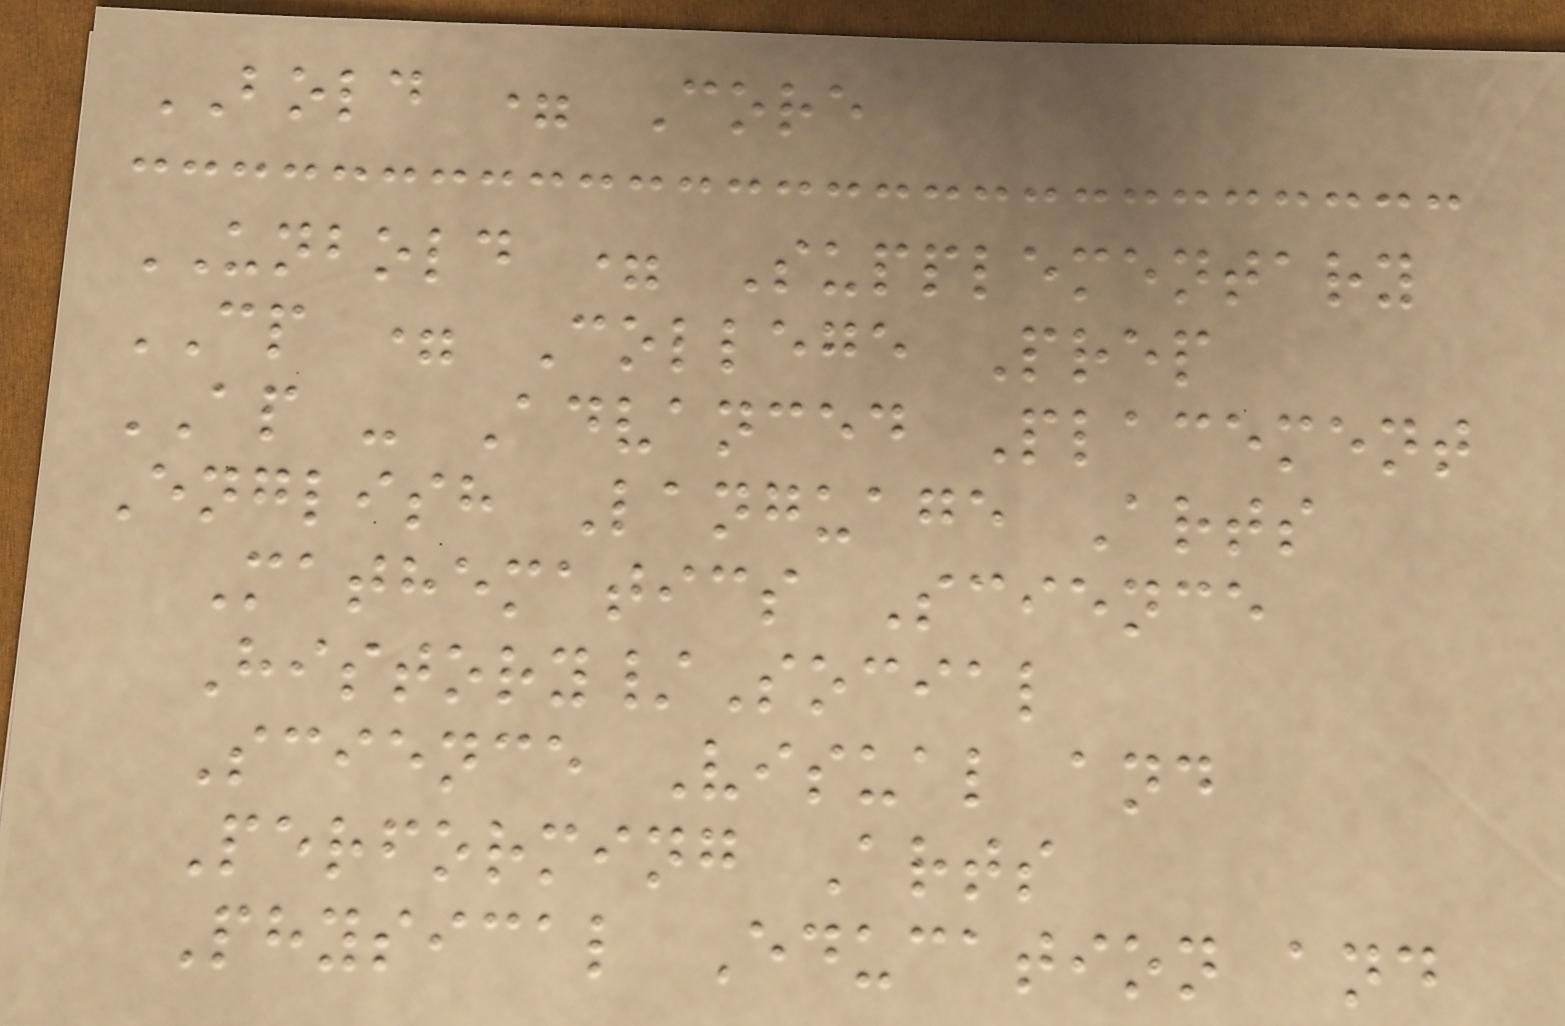BOLD = Core
UNBOLD = Supplementary
CP = College Prep
AP - Advanced Placement
English Language Arts
Mathematics Science
History/Social
Science Visual and
Performing Arts
Physical Education and
